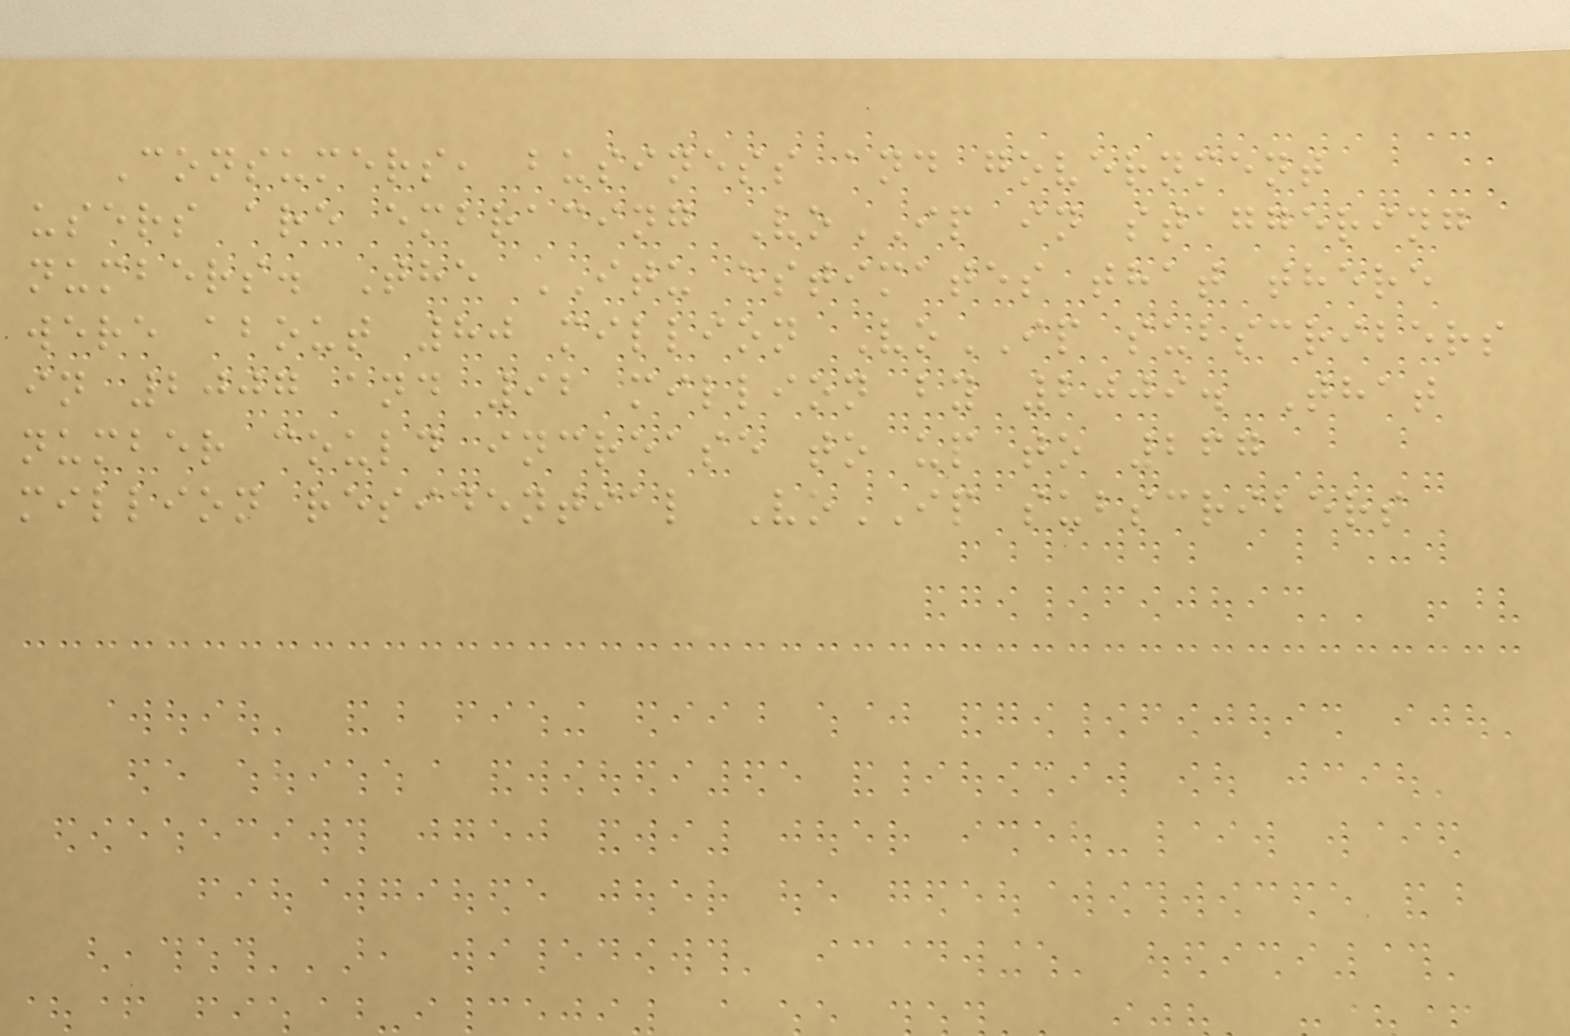Consumers, business and government
users are embracing VoIP in staggering
numbers. The ITU estimates that there
were about 80 million VoIP subscribers
in 2007 and 92 million by 2009. That
number could increase to up to 267
million residential VoIP subscribers
